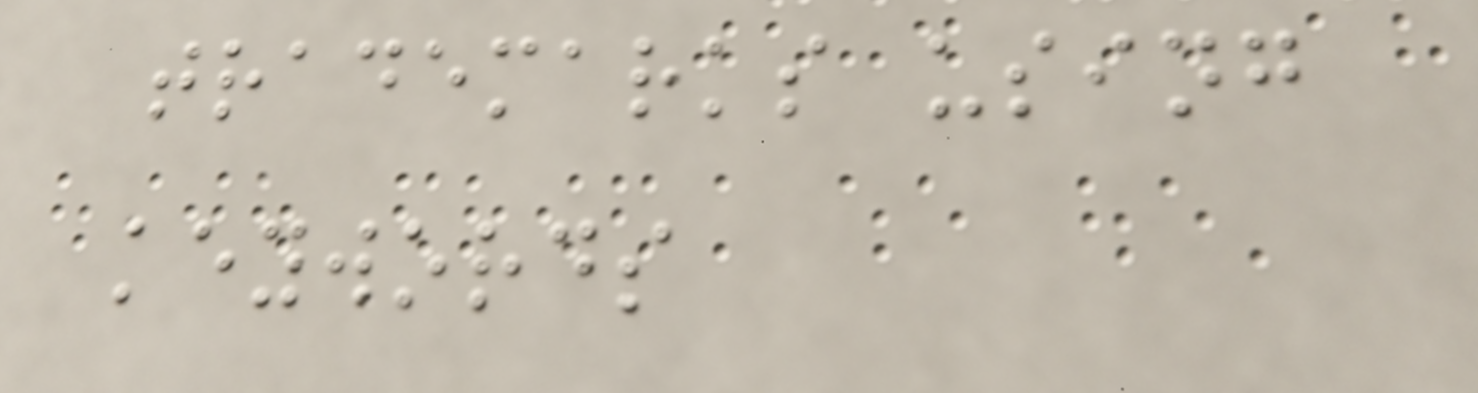trademarks using
keywords
